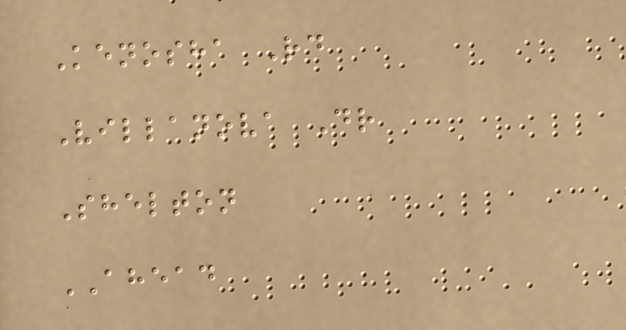Kenosha Rd
Villanova Dr
Shelton
AHEAD
